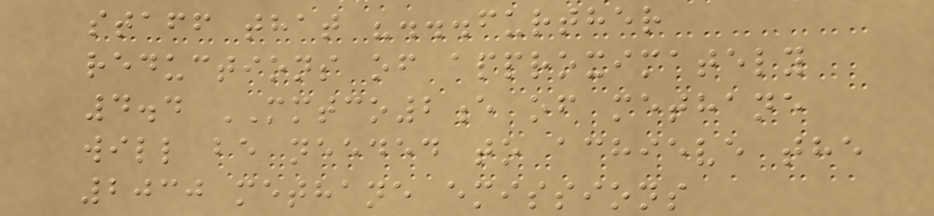staff that "...further
reductions of approximately
4.4 MMTCO2e of methane
will be needed to achieve the
2030 methane emissions
